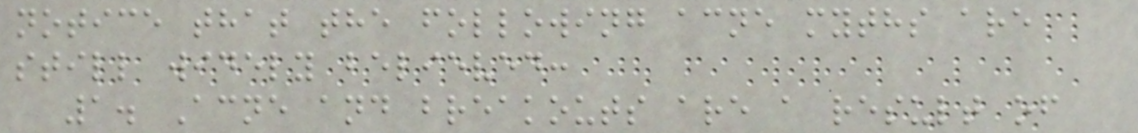notice that the following acne myths are
still widely believed:
1. Acne and breakouts are a result of
